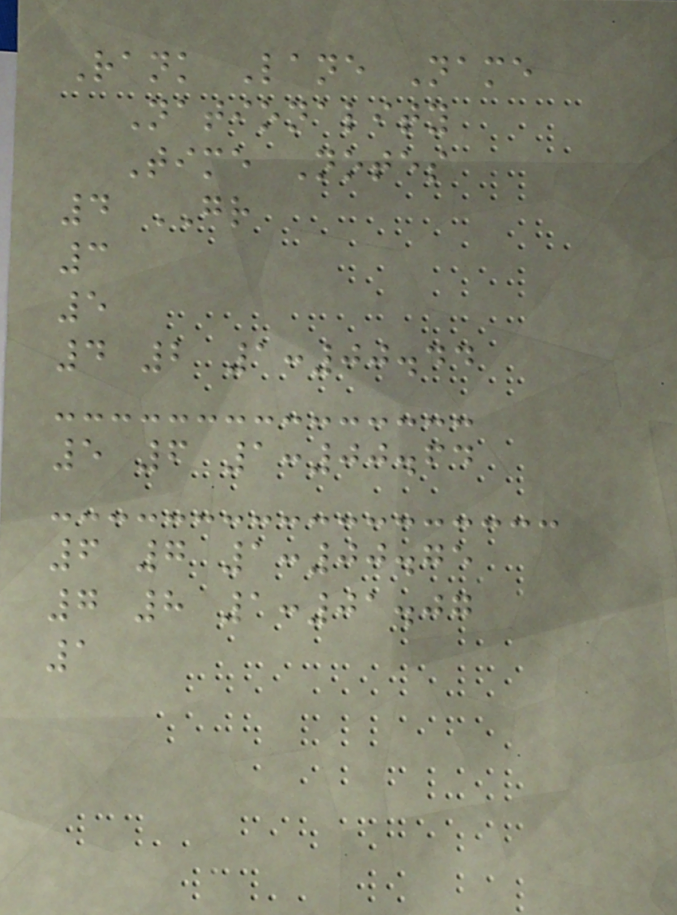Rank Lane Name
Nationality
Time Notes
4 GR
3
5
4 2 1:00.44
5 6 1:00.64
6 7 1:00.75
7 8 1:01.07
1
